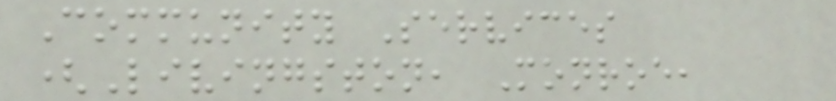Community Services
(Livingston, Monroe,
